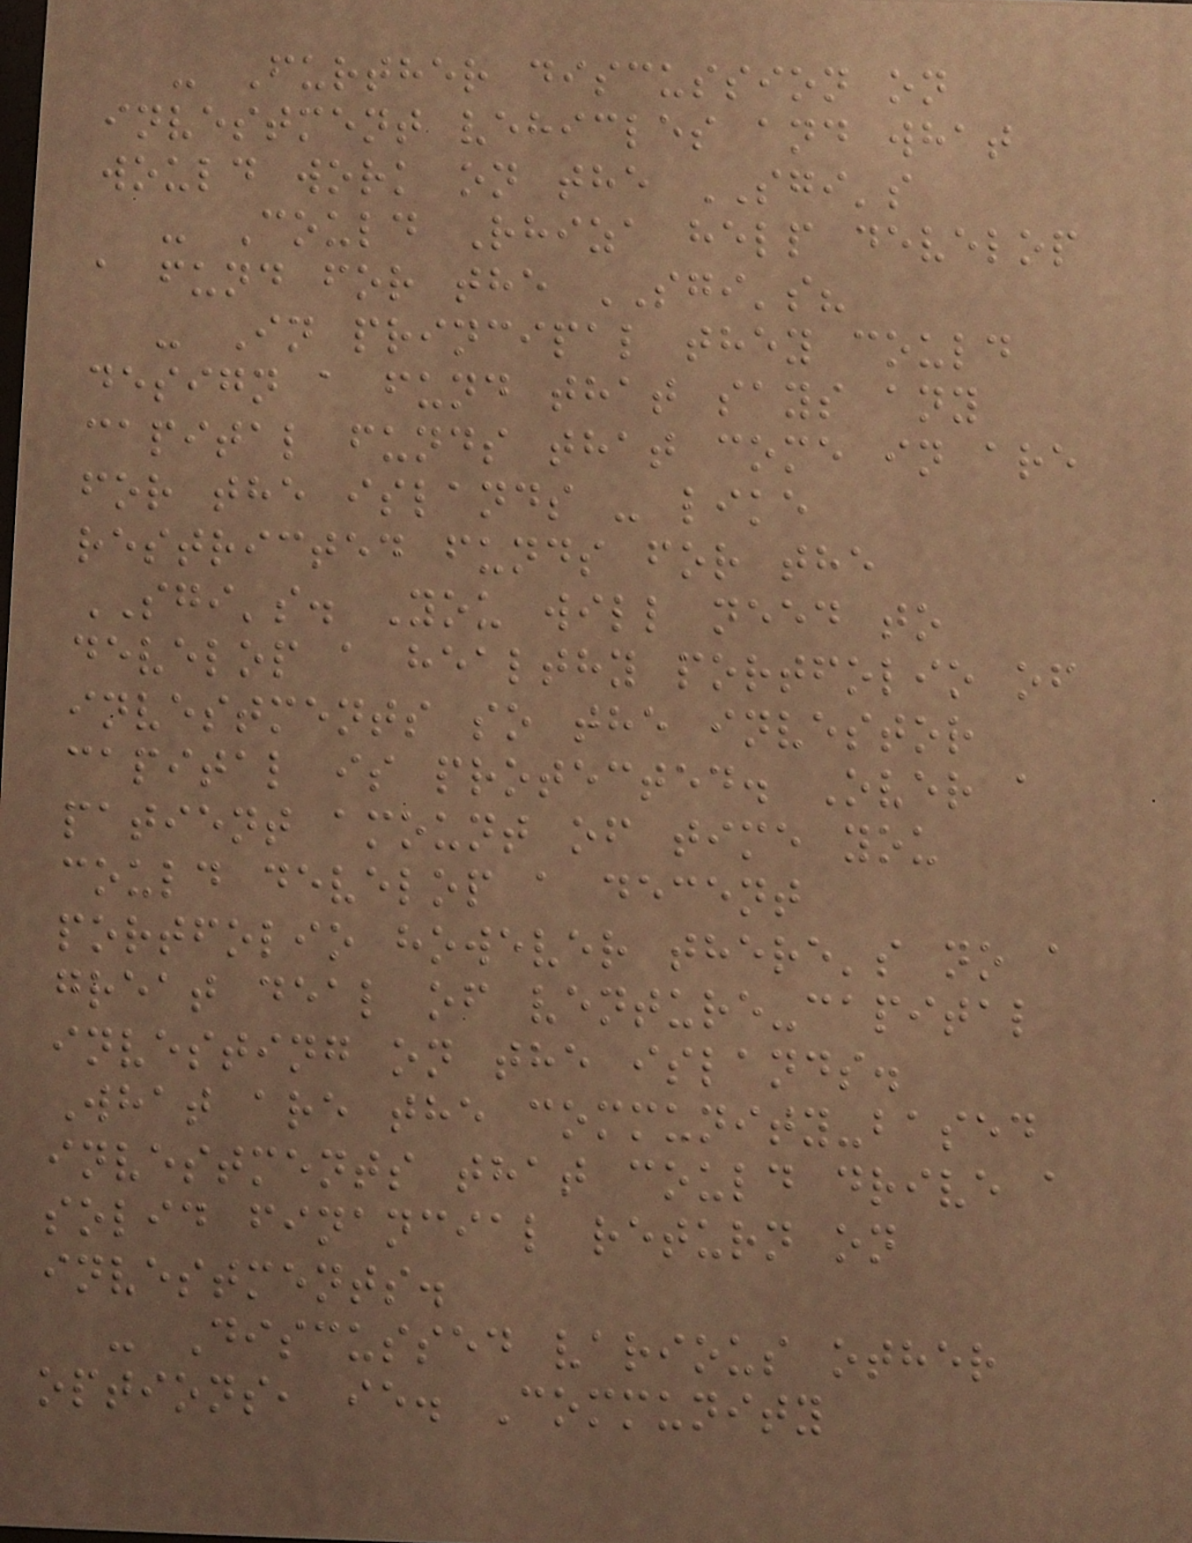- Further discussion on
investment vehicles and what
would work on the SGI's
- Could Rhiza help develop
a fund for the SGI's?
- In principal they could
design a fund that says any
capital funds that come in are
for the islands - like
restricted funds for the
SGI's. You will need to
develop a healthy portfolio of
investments so the investor
capital is protected. Over a
patient amount of time you
could develop a decent
portfolio however there's no a
great deal of venture-capital
investing on the islands.
What are the community-based
investments that could drive a
solid financial return on
investments.
- Discussed various other
options, ie. Community
